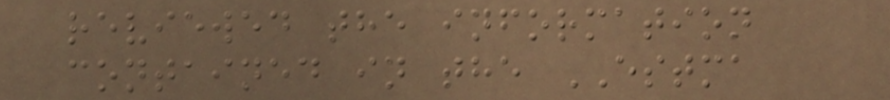reviewed the information
contained in the ESTMA
